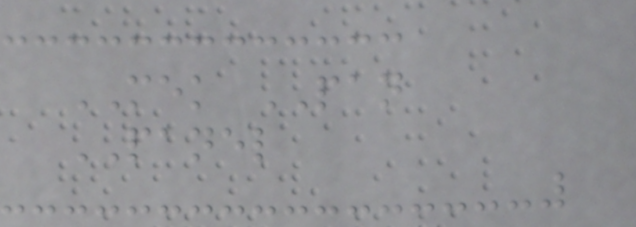MEK PAN
PANEL
